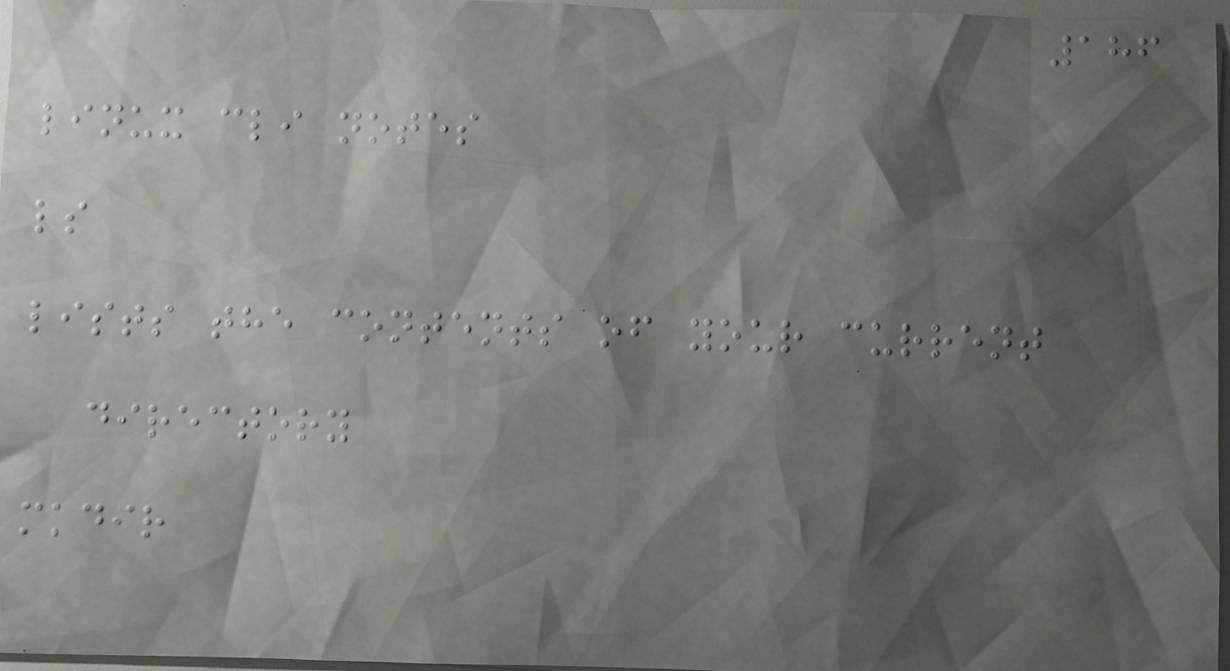186
linux cli notes
ls
lists the contents of your current
directory
mkdir
